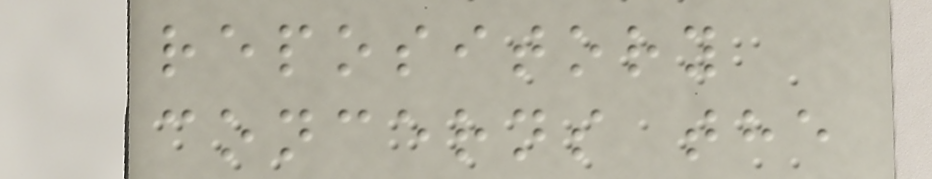repository
concerns the
